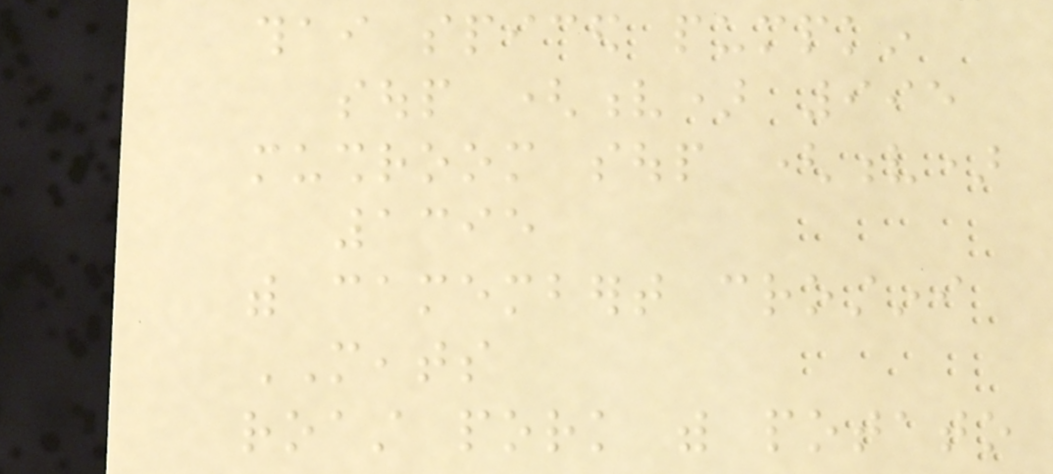thai spiced pumpkin
soup (v) 995
mushroom soup (v)
1395
with camembert crostini
MEATS
roast pork with potato
